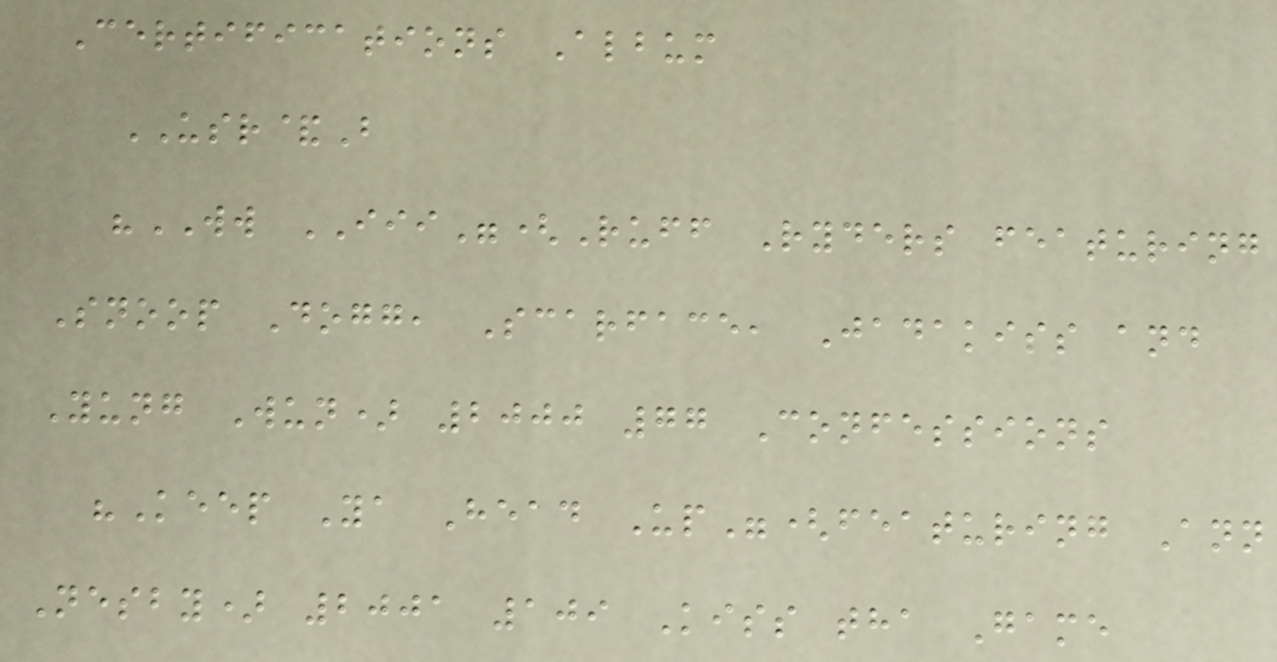Certifications Album
USR&B
"WW III"(Ruff Ryders featuring
Snoop Dogg, Scarface, Jadakiss and
Yung Wun) 2000 77 Confessions
"Keep Ya Head Up"(featuring Ann
Nesby) 2001 109 Kiss tha Game
